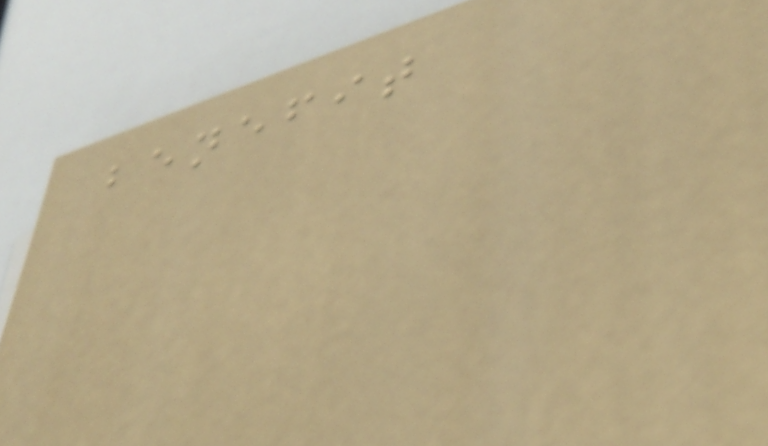benefit
